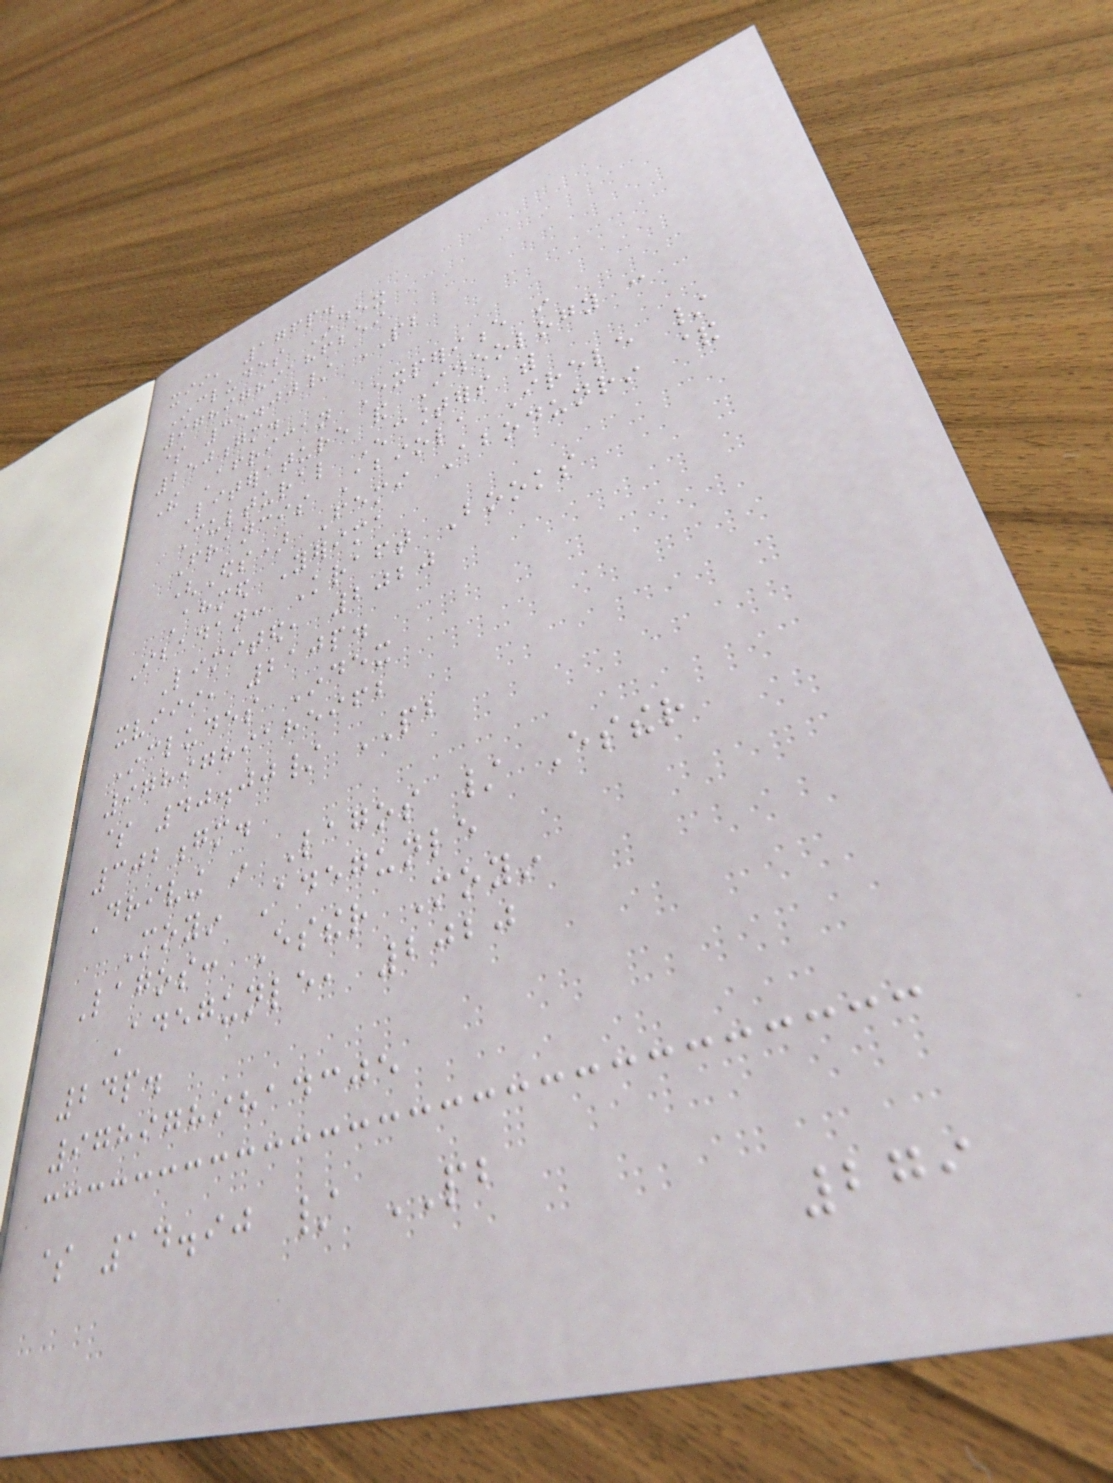xii, 176p.
Includes Index
9789789186259
$ 35.00/ PB
250gm.
The African Experience in
Literature and Ideology :
Cultural Encounters with
Francis Abiola Irele /
(Eds) Femi Abodunrin &
Ahmed Yerima
Ibadan: Kraft Books
Limited, 2020
xviii, 210p.
Includes Index
9789789185962
$ 40.00/ PB
302gm.
Driving in Lagos / Esther
Moyin Adegunle
Lagos: Esther Moyin
Adegunle, 2020
24p.
9789789814305
$ 14.90 / PB
279
